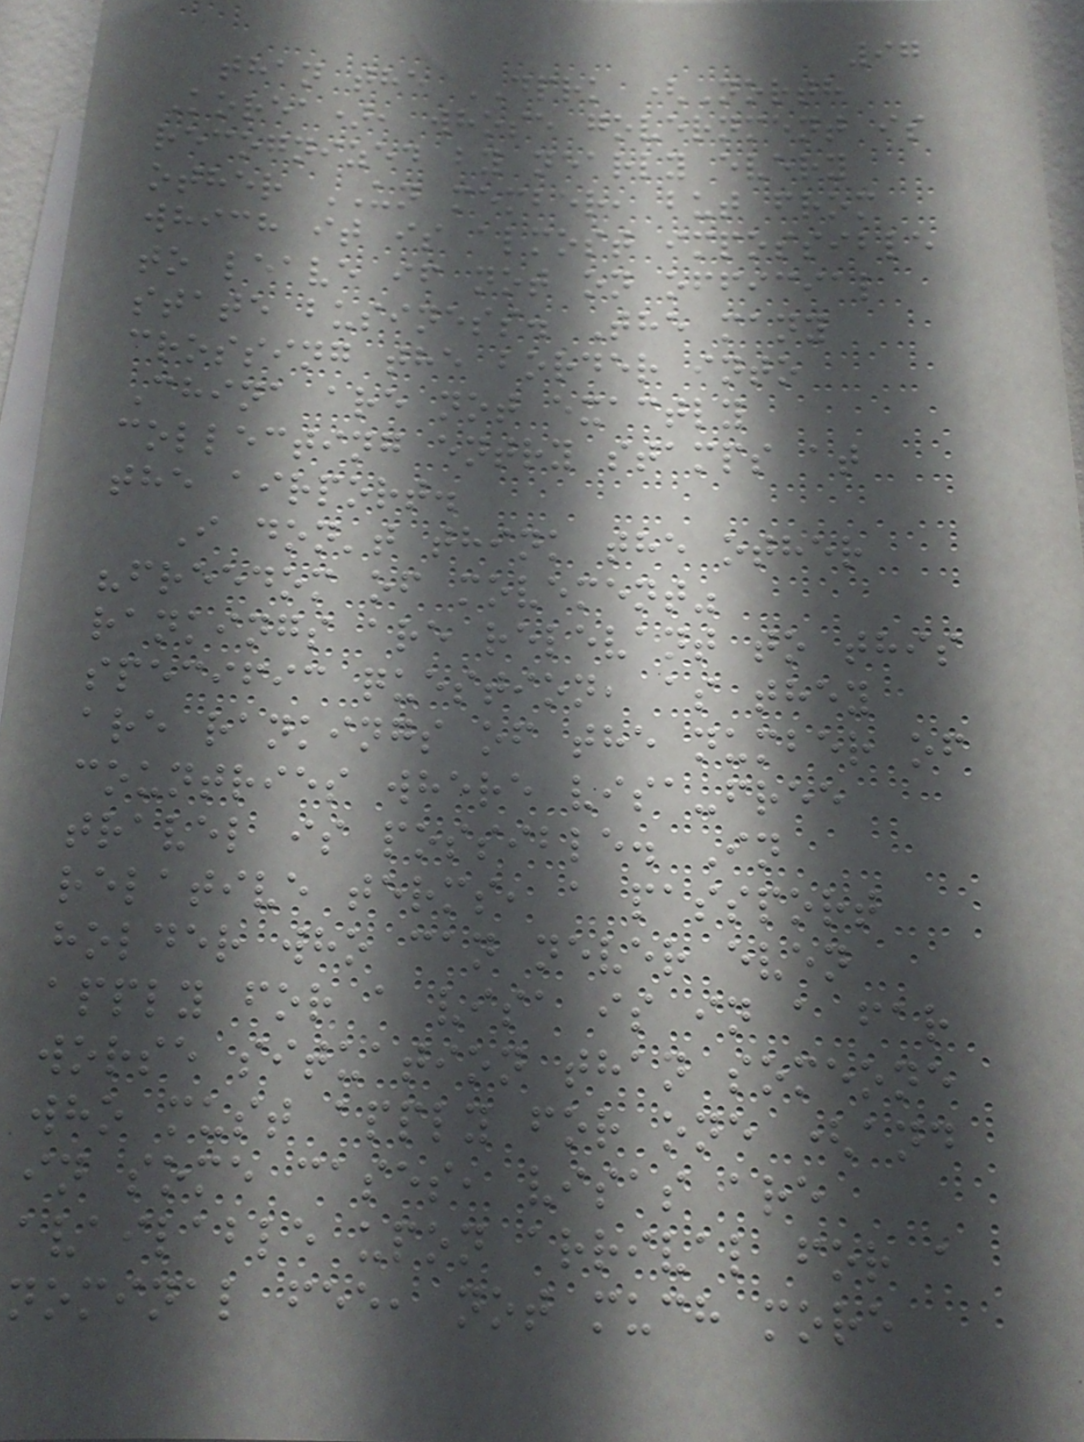97
than the DPRK (North
Korea), whose government is
recognized by nearly every
other UN member, but from
which it is almost impossible
to leave if not on official
state business. The many
crossing the border into
China are not exactly
collecting entry stamps at
the airport.
I don't think the other
"freedom of movement"
rankings are relevant to this
specific question, as they
are rankings of the number of
countries where visa-free
travel is possible. In
relative terms, a passport
holder who can never even
apply for a visa is in a far
worse situation than someone
who must apply for one (and
in some cases, visas are
available upon arrival for a
nominal fee, not much more
